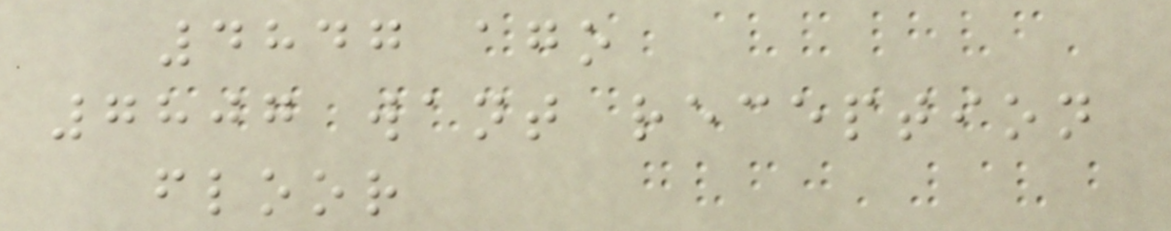4847 ago
7807 want reception
floor
